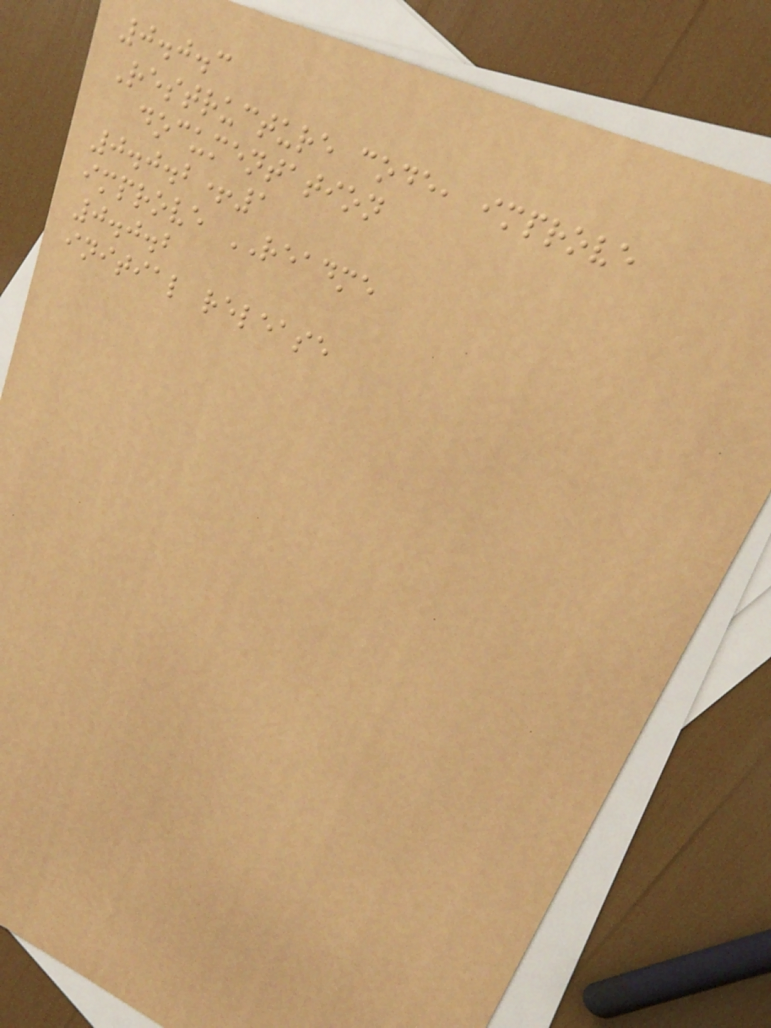0.0.3
Restructure code, improve
documentation
0.0.2+1
improve README
0.0.2
initial release
